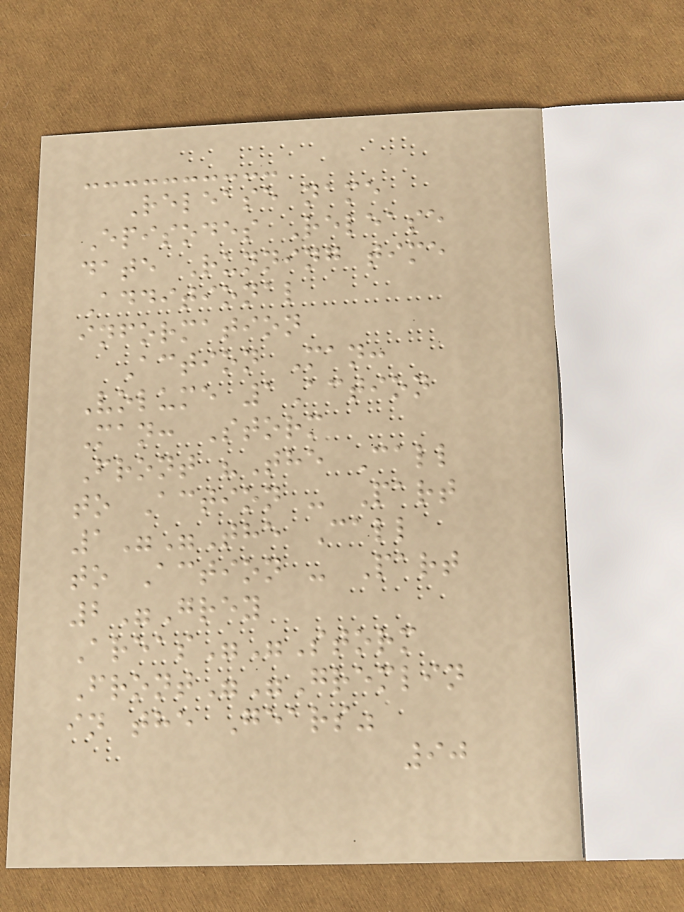Release name
Episodes Release
date Running time
Additional
information
Action Man:
Volume 1Action
Man: Storm
Front "The Call
to Action - Part
1""The Call
to Action - Part
2"Grey
Areas""Storm
Front""Gremlin
in the Gears"
90
